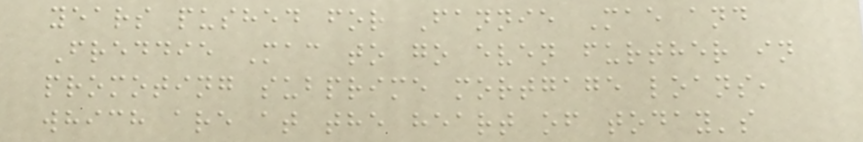years pushed for Fannie Mae and
Freddie Mac to go even further in
promoting subprime mortgage loans,
which are at the heart of today's
